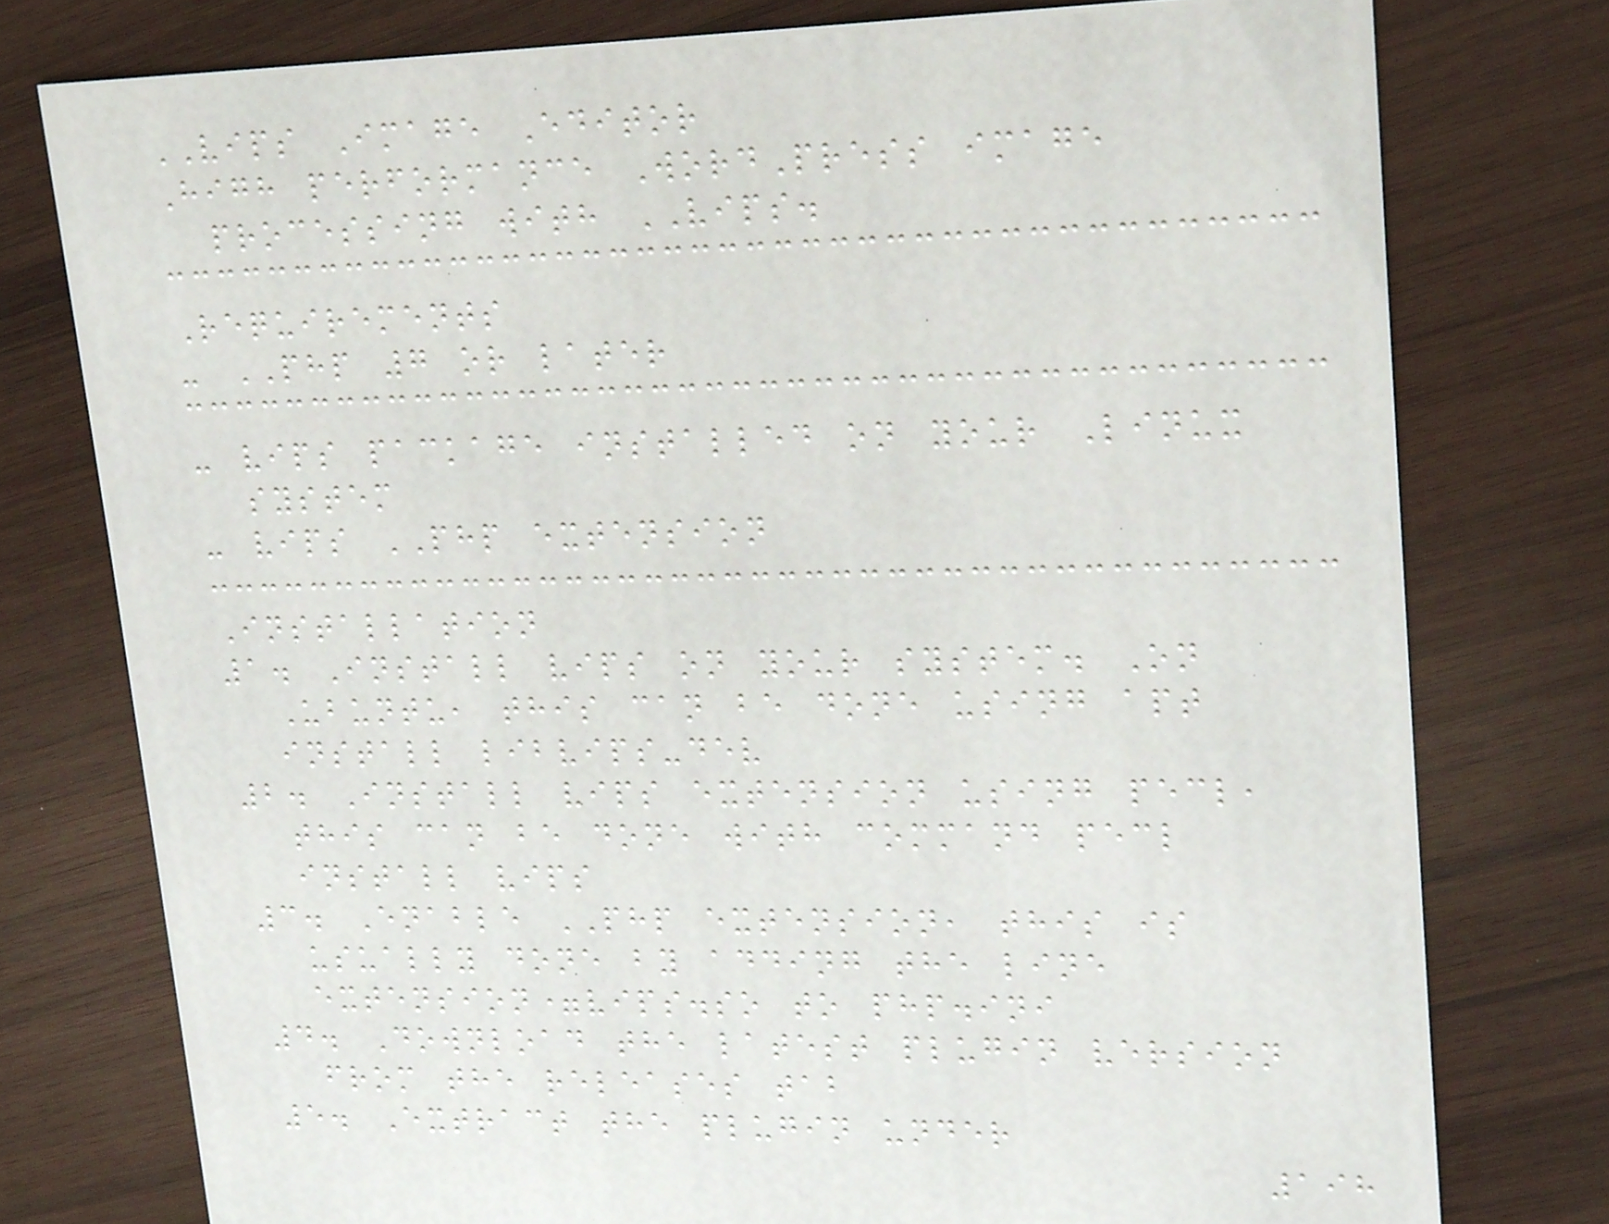VIPS Image Editor
High performance WordPress image
processing with VIPS.
Requirements
- PHP 7 or later
- vips package installed on your Linux
system
- vips PHP extension
Installation
1. Install vips on your system. On
Ubuntu, this can be done using apt
install libvips-dev
2. Install vips extension using pecl,
this can be done with command pecl
install vips
3. Enable PHP extension, this is
usually done by adding the line
extension=vips.so to php.ini
4. Download the latest plugin version
from the releases tab
5. Extract the plugin under
198
